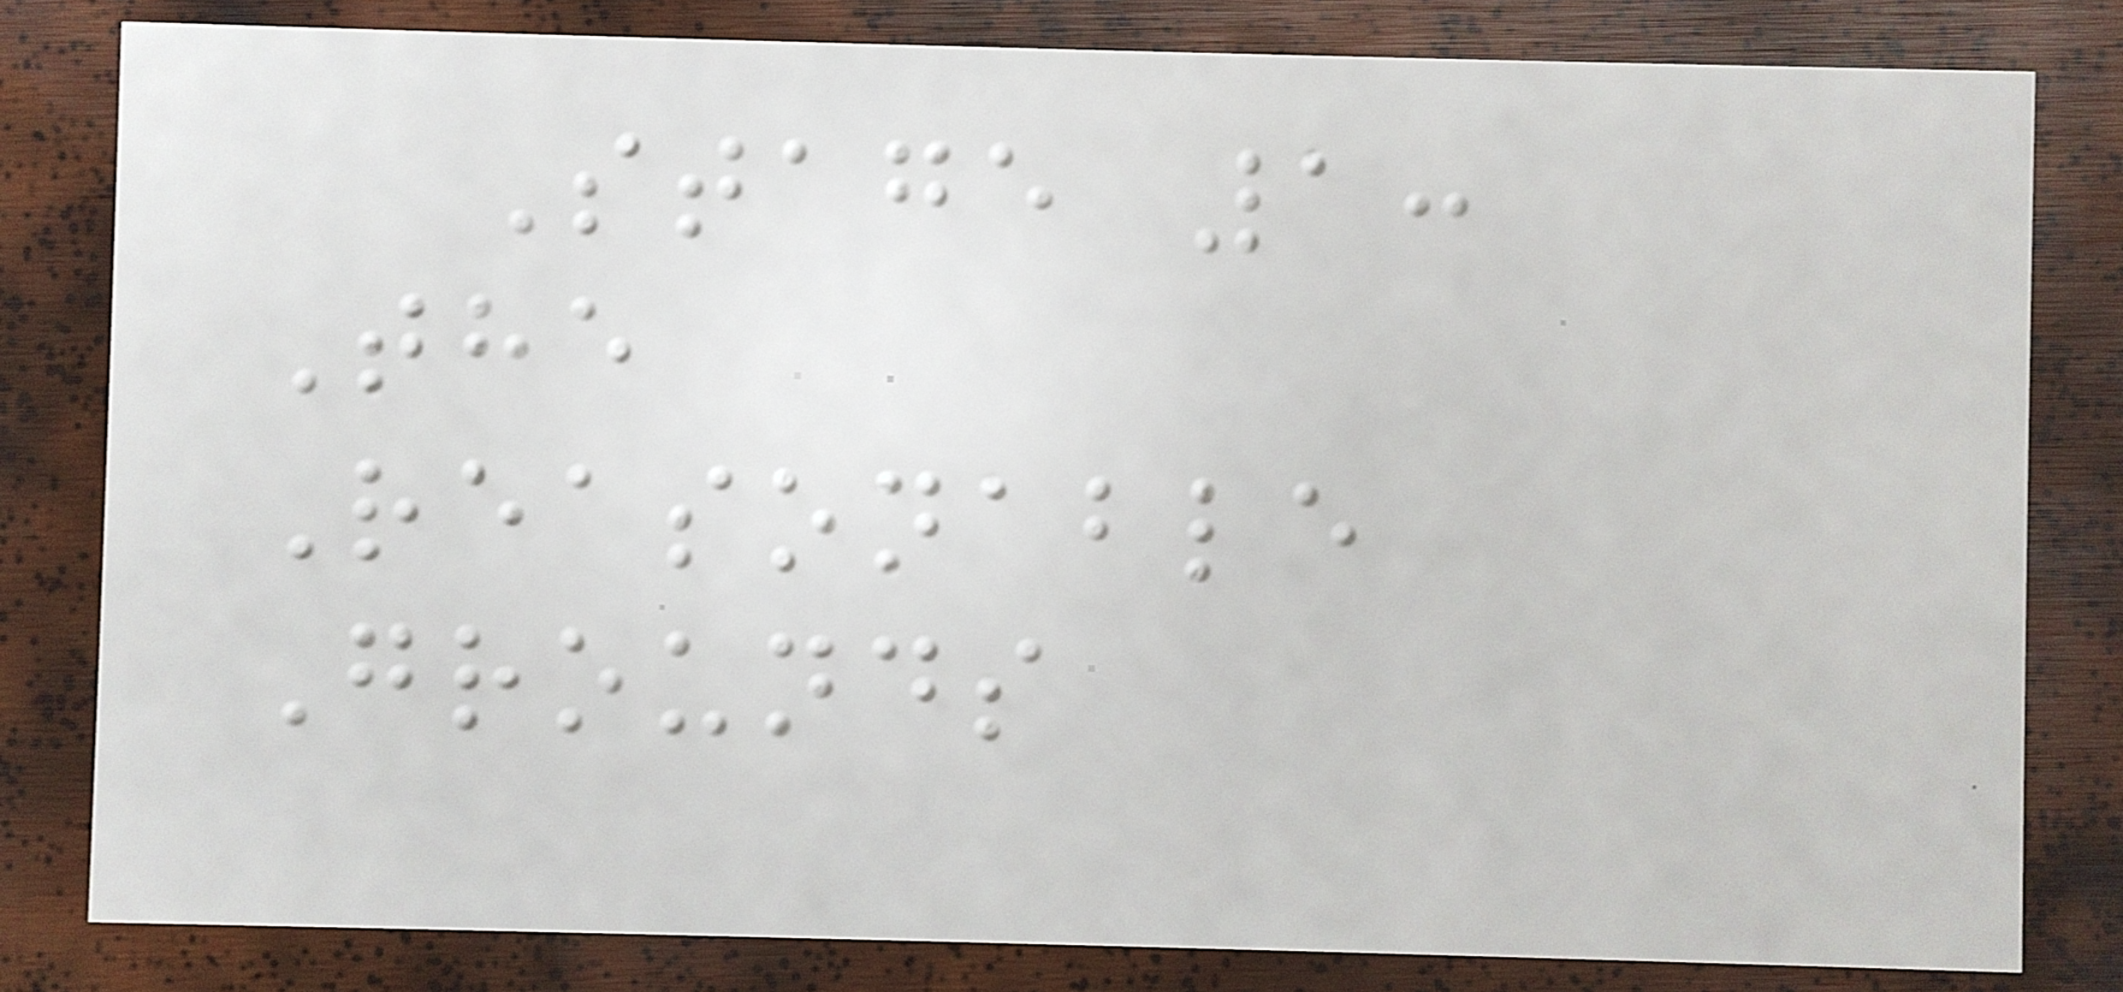Stage 1:
The
Reasonable
Grounds
